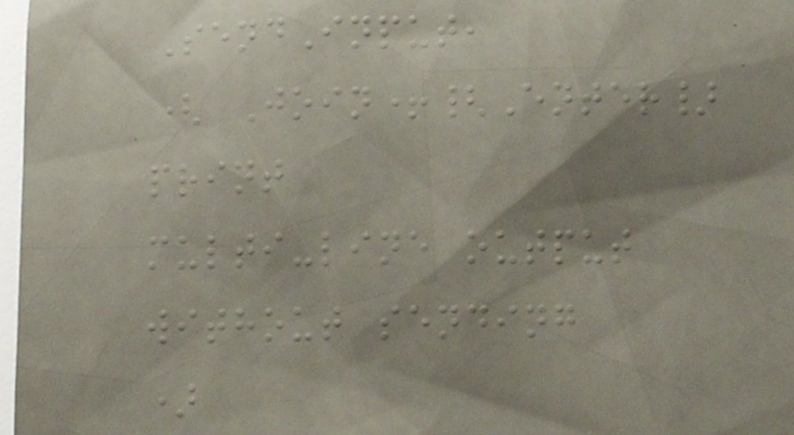SendInput,
( Join+{Enter}
print
multi-line output
without sending
)
